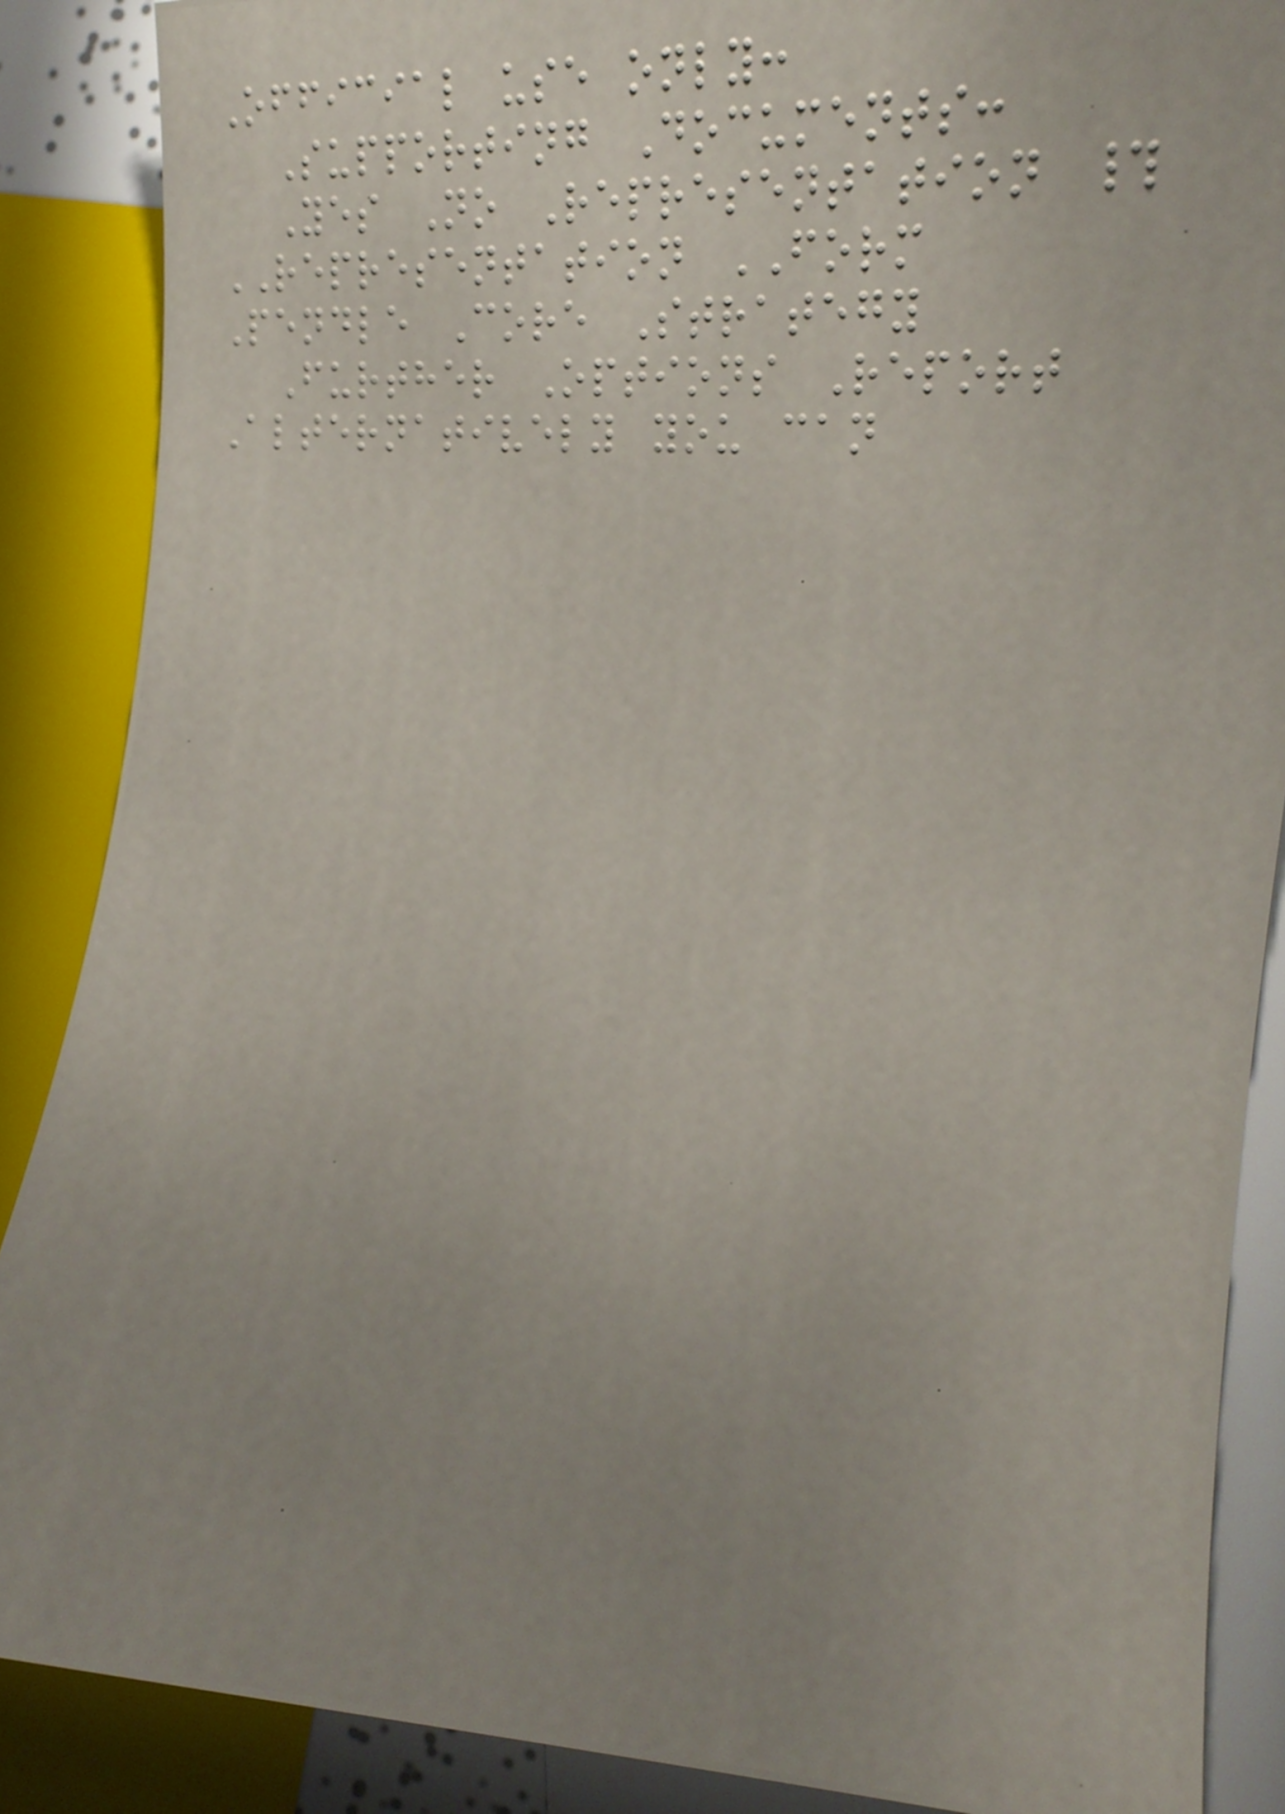Official use only:
Supporting Documents:
Yes No Representation #
REPRESENTATION FORM
Pendle Core Strategy
Further Options Report
Alternatively you can
